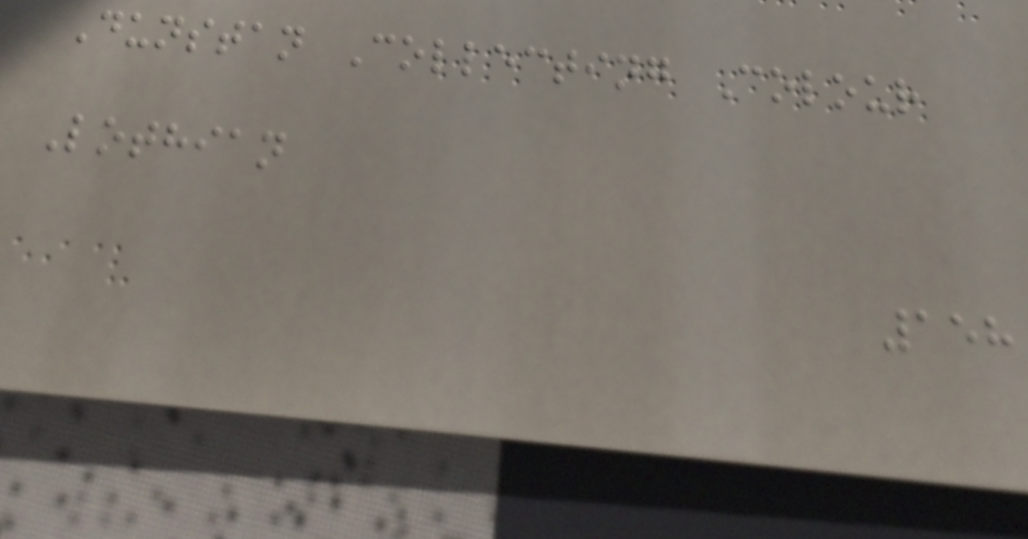Dunstan Collecting Colour
Lothian
158
